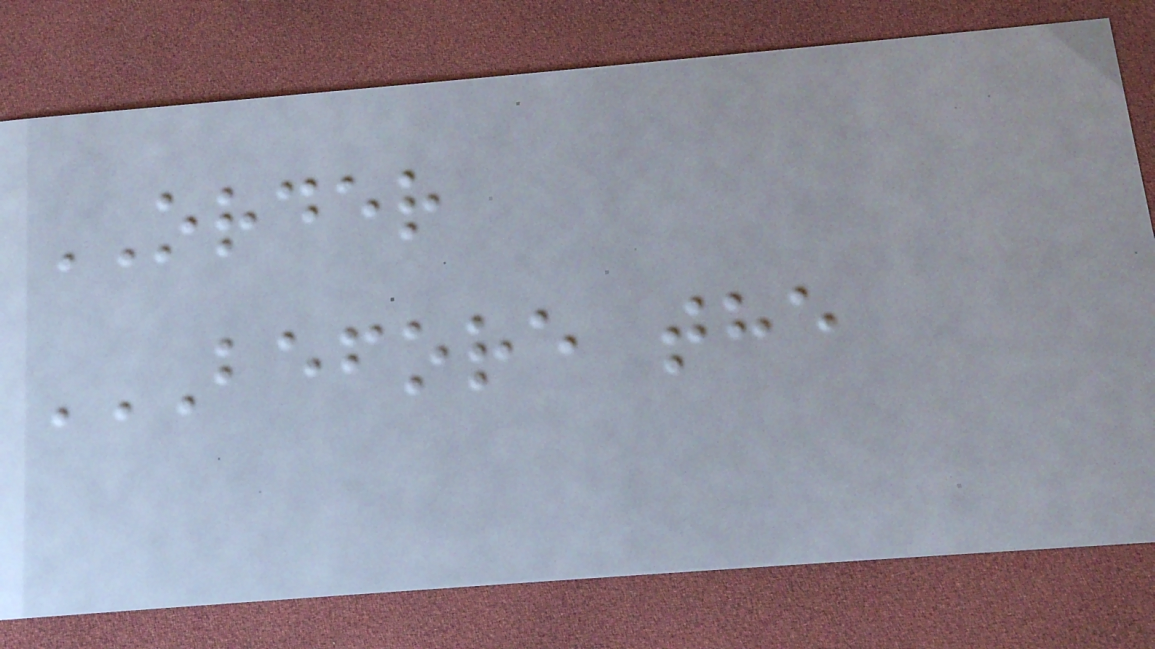ORDER
BEFORE THE
